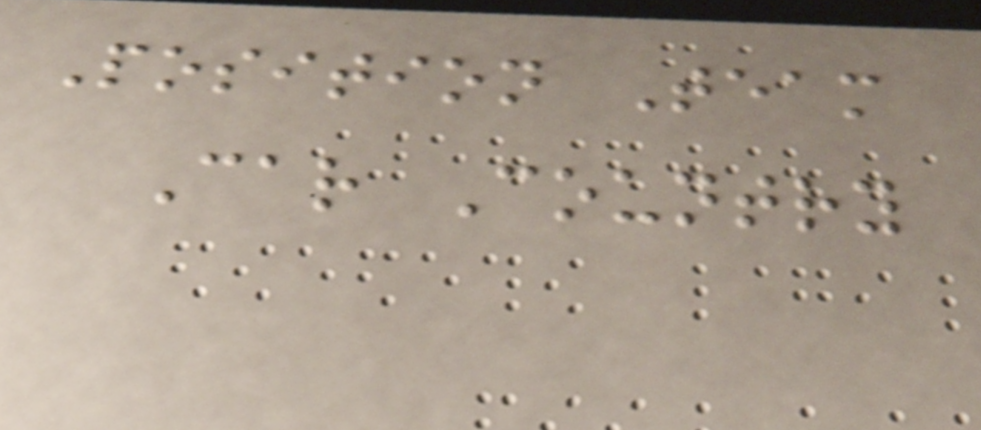Position Team
Car Country
